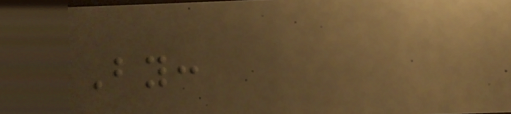By:
